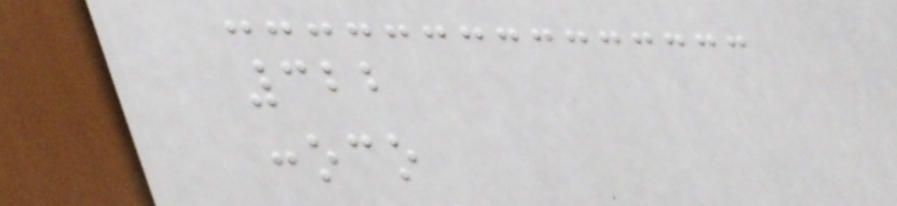322
conoco
